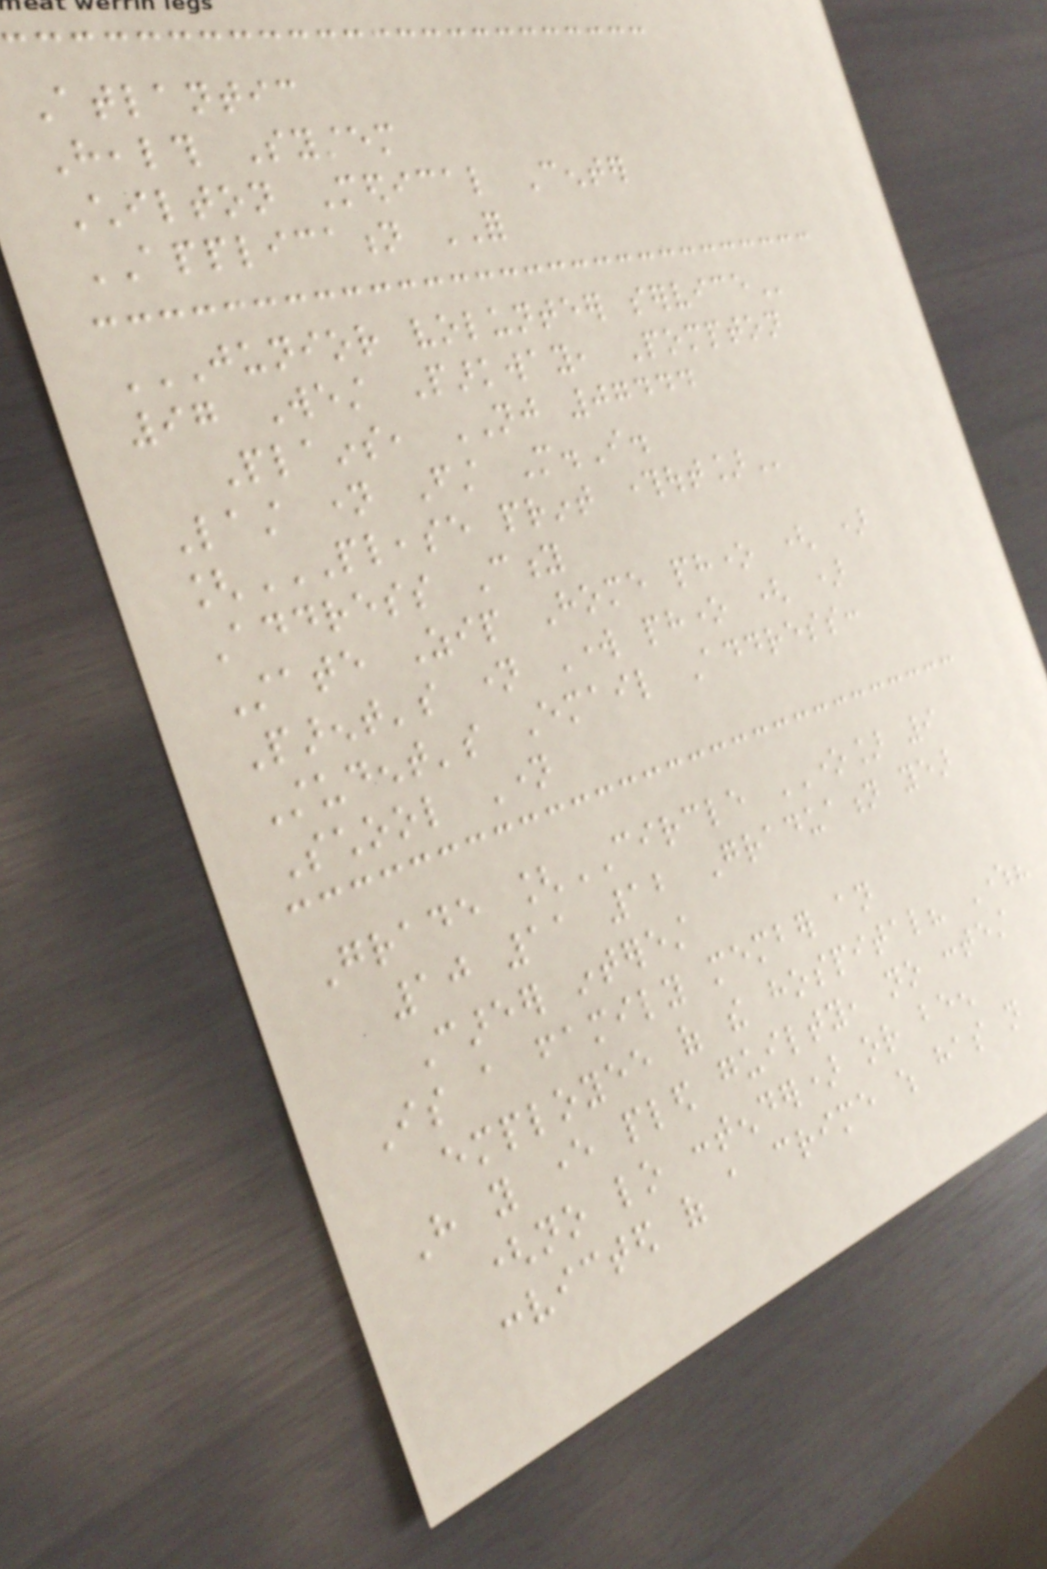Atlantic
Health System
Chilton Medical Center
APPLICATION FOR
JUNIOR VOLUNTEER SERVICE
97 West Parkway, Pompton
Plains, NJ 07444
Last name First M.I.
[PLEASE PRINT THROUGHOUT]
Address City
State Zip Home phone ( )
Parent's name Work phone ( )
Student's Email Address:
School Name
Grade [CIRCLE ONE] 9
10 11 12 Graduation year
Career interest
Is a family member an
employee of the hospital? Where?
Have you ever pled guilty, no contest
(no lo contender) or been
convicted of a crime which has not
